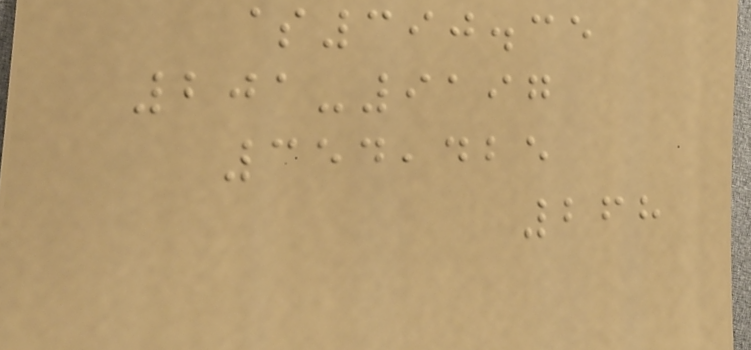$390.35
201-9197
354,425
268
